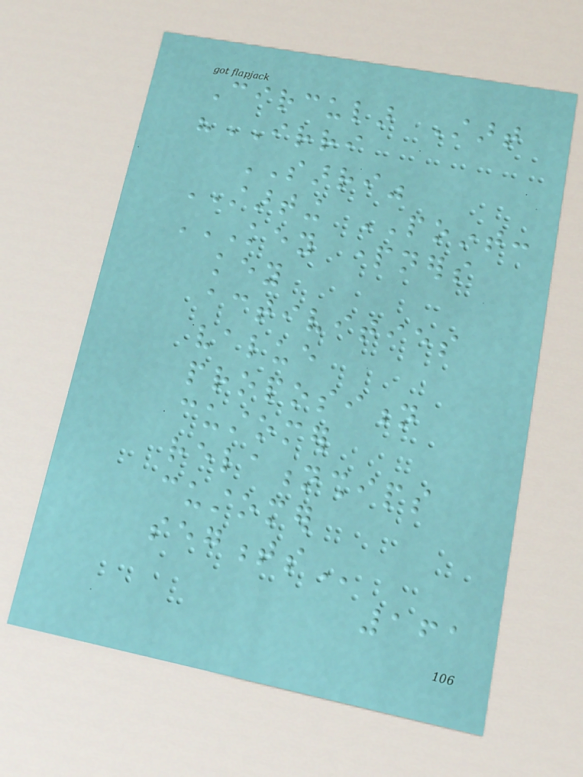Circular Start
"IRRI
SARRI"
STARTING POINT:
KEY PARTNERS
KEY
ACTIVITIES
VALUE
PROPOSITION
CUSTOMER
RELATIONSHIPS
CUSTOMER
SEGMENTS
161
